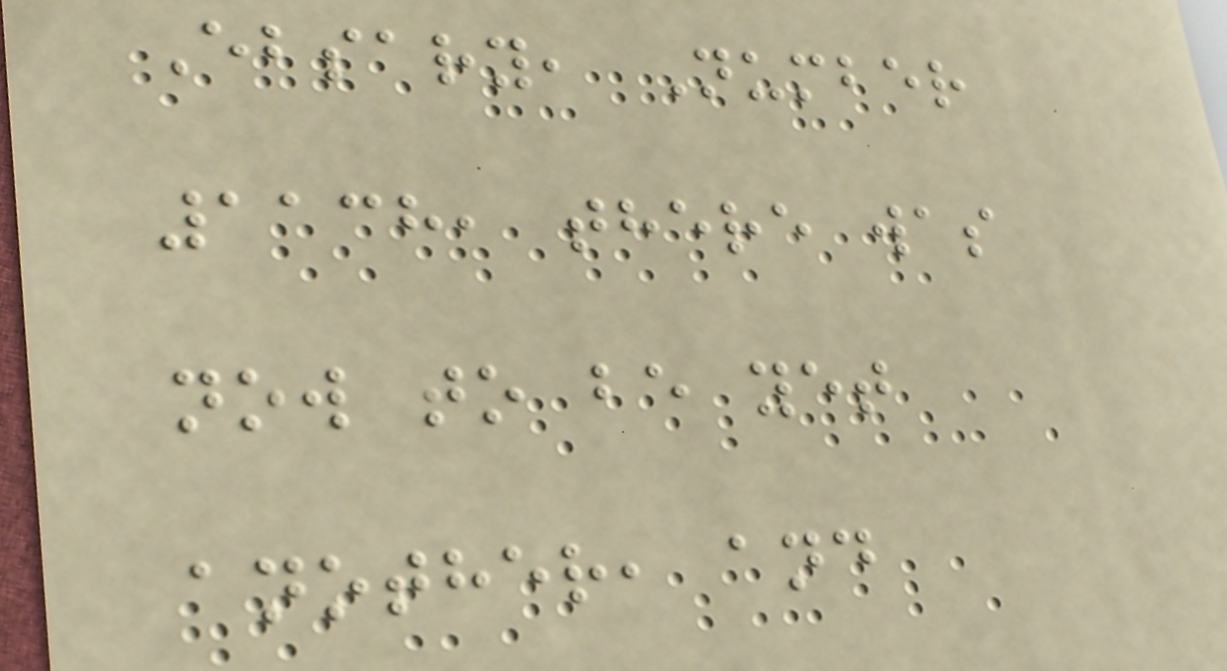Ebsary, Number
1138, there was
now to be yet
another, and
